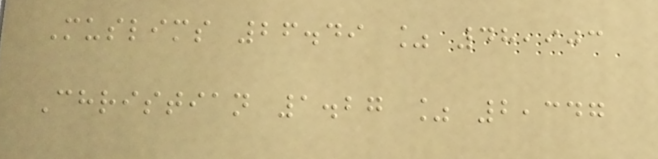Muslims 26.49 % 48,903
Christian 1.27 % 2,347
